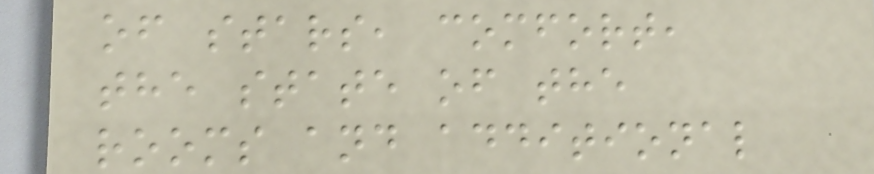of stars, comfort,
the state of the
rooms and additional
